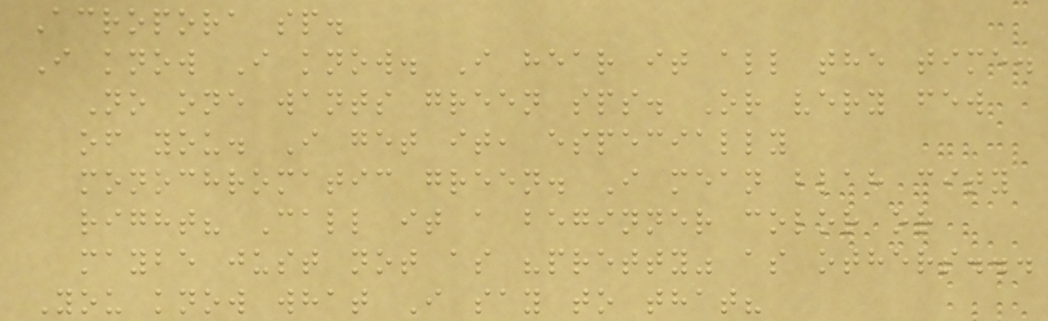Acropora sp.
I know I know. I hear it all the time.
No one wants green sps. Or very few
of you. I get it, especially
monochromatic green. I mean blah city
right? Call it a beginner color or
maybe just not as "pretty" as others...
You know what I say to that?
